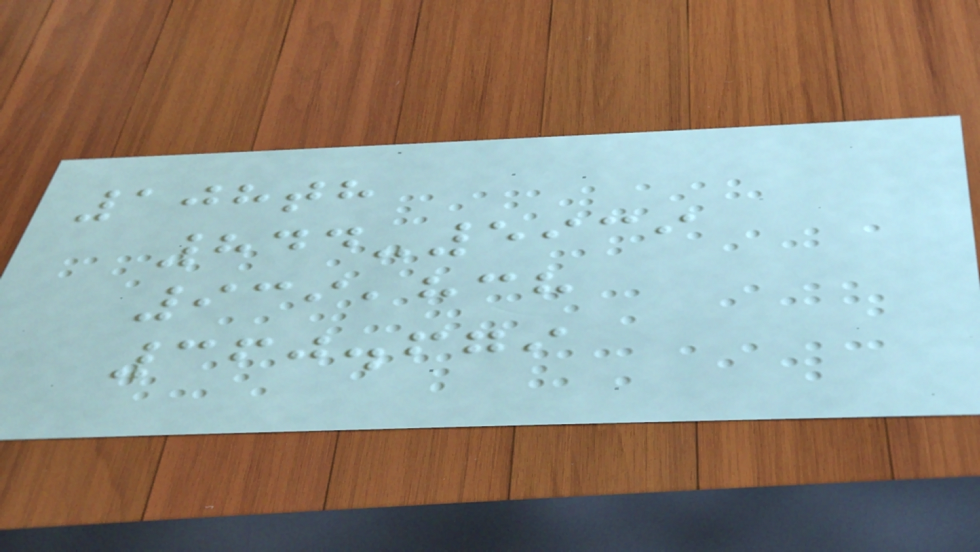108th
844-5939
939,838
360.679
